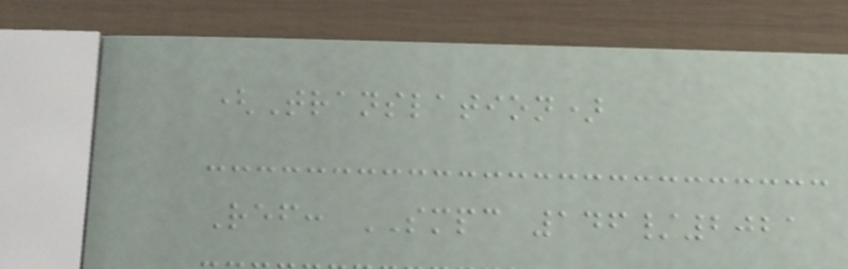(Translation)
Ref: SMPC 146/2021
